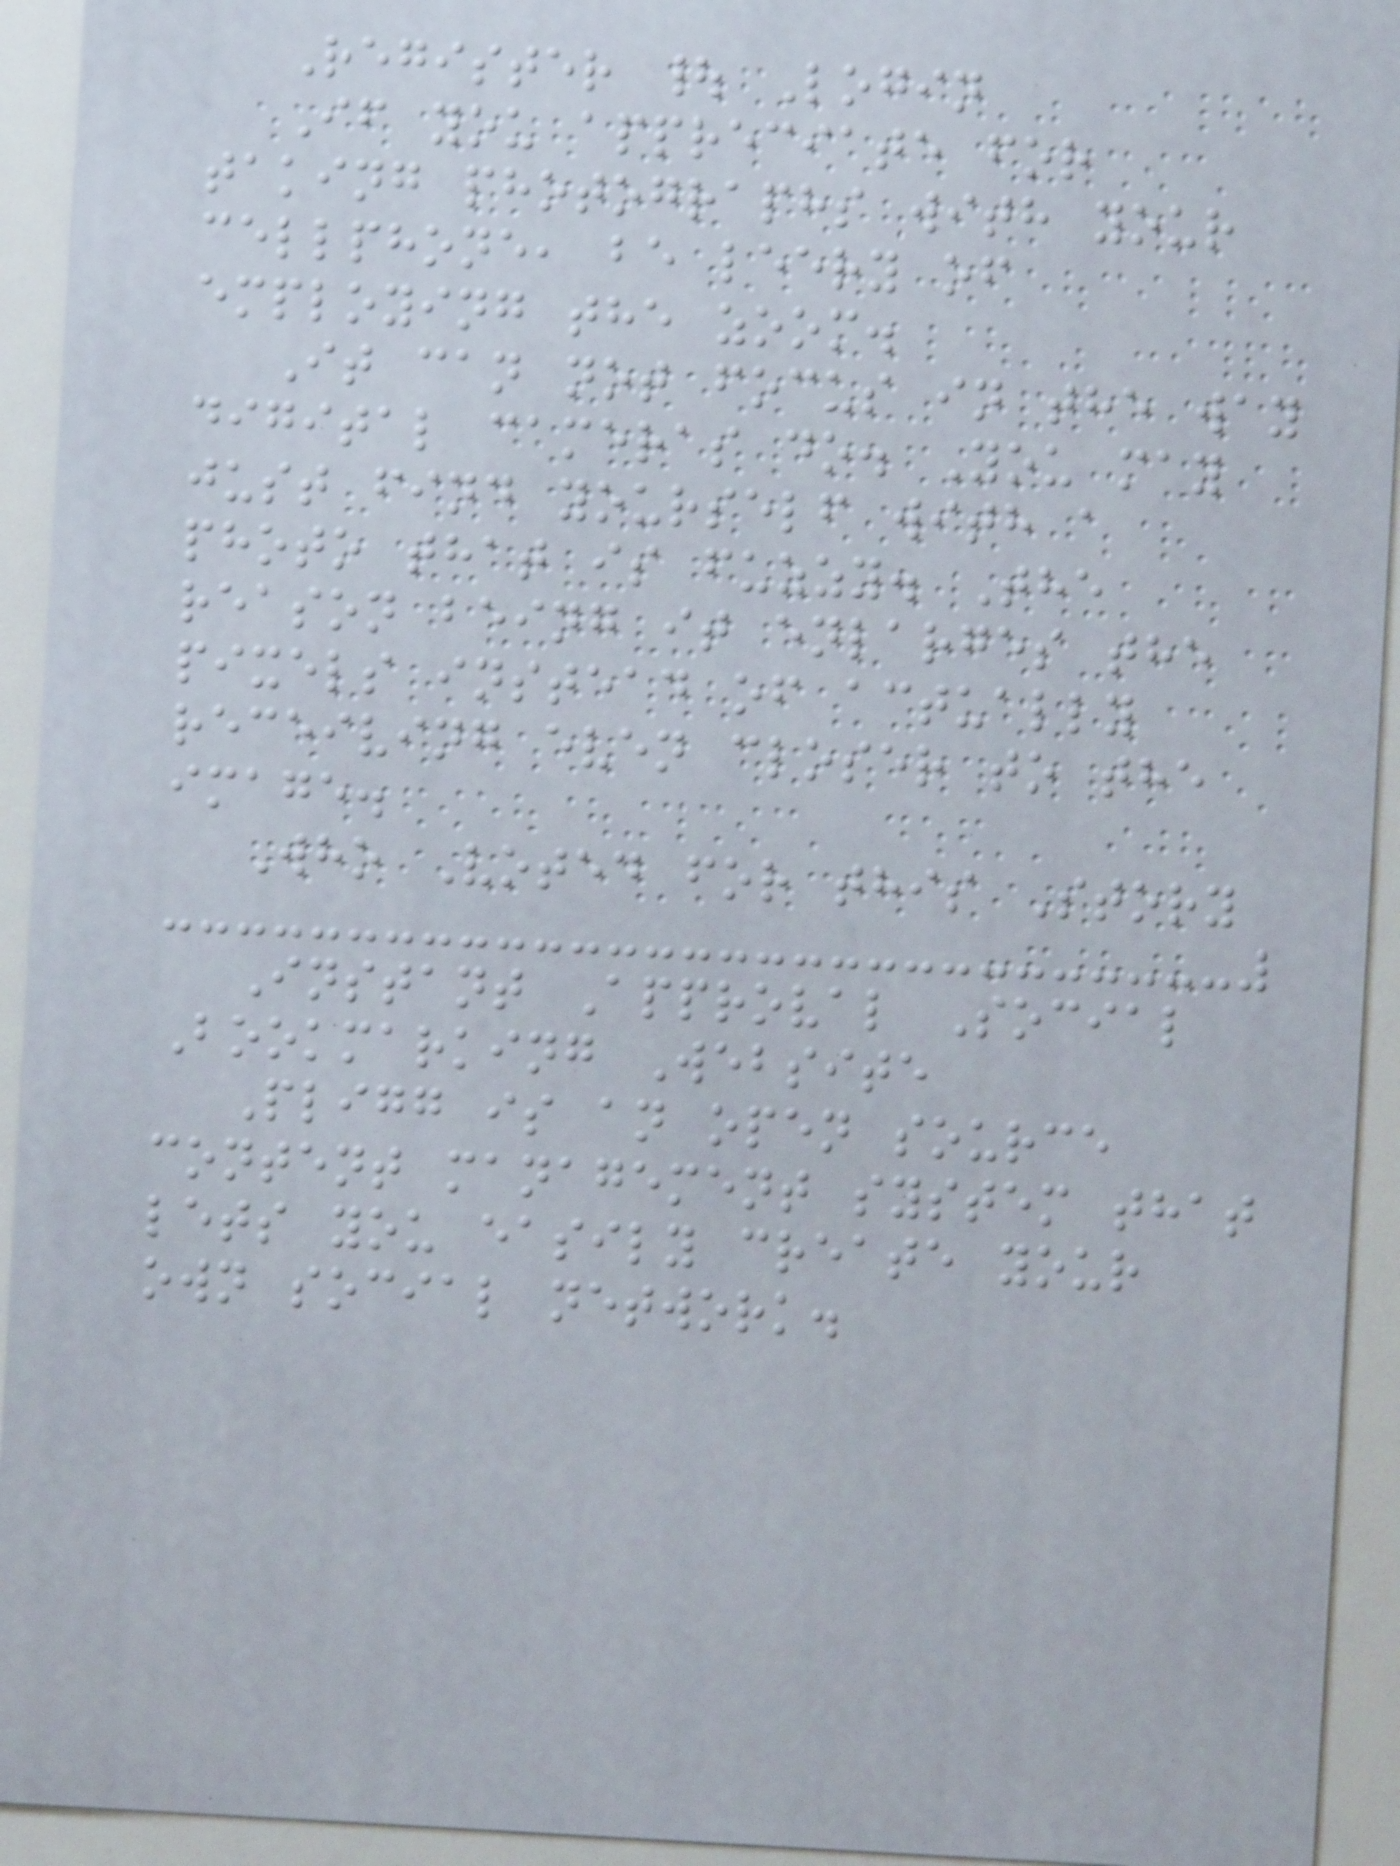Register | Login
If you appreciate for
taking photographs with your
cellphone, be leery of
employing the zoom.
It can not focus in the way
digital cameras do. You may
just find yourself with a
photo that is fuzzy. The
reason being it enlarges the
pixels instead of actually
receiving even closer to the
image.
Who Voted for this Story
Instant Approval Social
Bookmarking Website
Pligg is an open source
content management system that
lets you easily create your
own social network.
